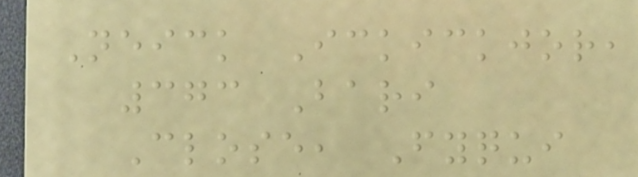Neick Ickickjor,
373 Bari
Close, Fyqui
